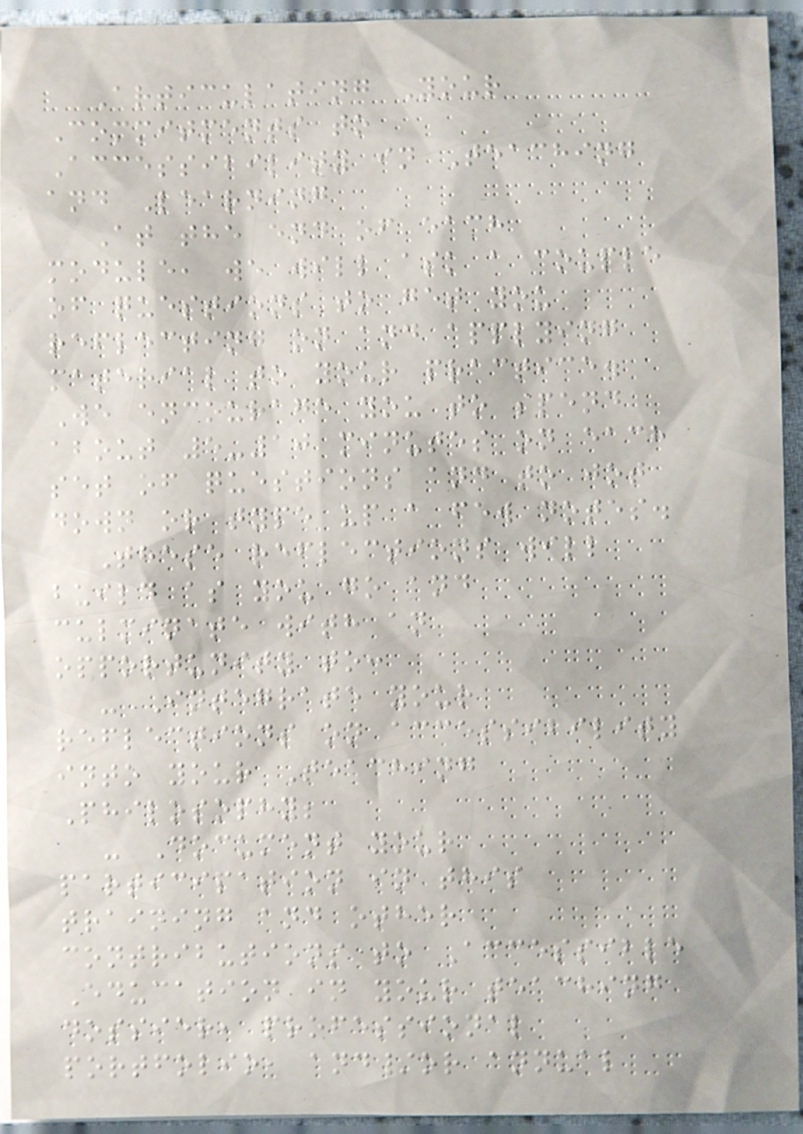Articulating Your
Commitments to
Accessibility in Teaching
and Learning
At the end of each
module, we will ask a couple
of questions to get you
reflecting on and applying
material to your practice.
We encourage you to spend
about 5-10 minutes on each
set of questions and to jot
down or type up a few notes.
These reflections will
build as you go and
culminate with an
opportunity to:
- Integrate your
reflections on accessibility
into your Teaching
Philosophy;
- Document your
participation in this
training and other
contributions to Accessible
Education in your teaching
dossier, professional
portfolio, and/or annual
